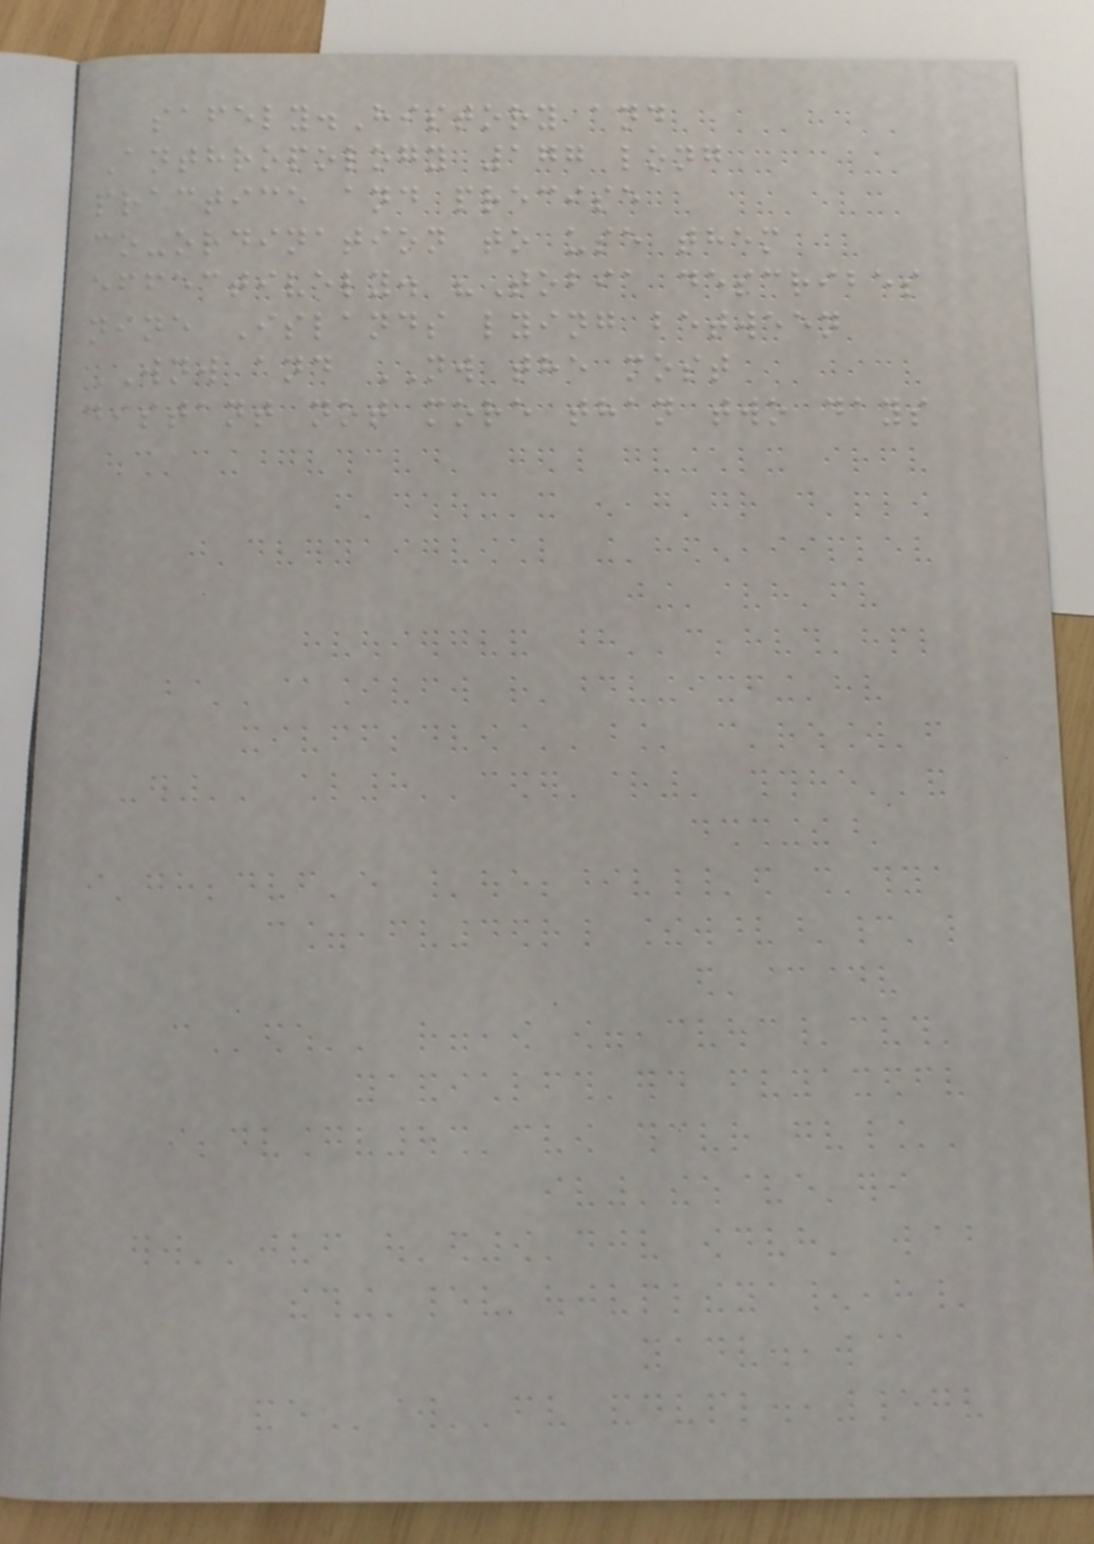safely.History and
Anthropology 177 long
practice and precise
co-ordination to use them
effectively. "Tobia describes
nine Islands lying between
WNW and NW the most
distant not more than two days
